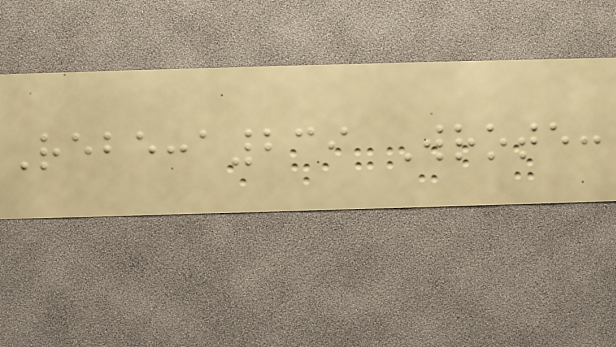Rebecca239 Wrote:
